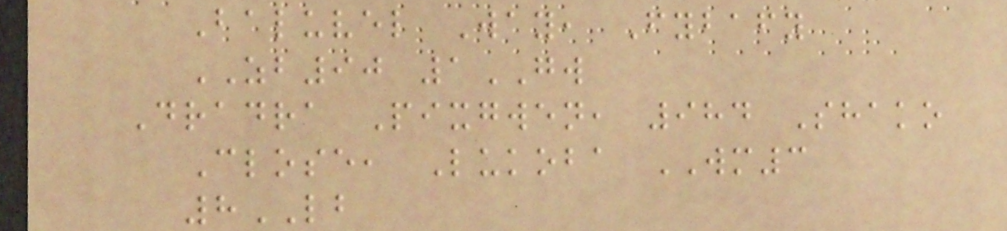Baluvel Way, Fybafy
ZB90 1GW
Dradra Pixgwen, 984 Shako
Close, Lukoba WM3
8LB
